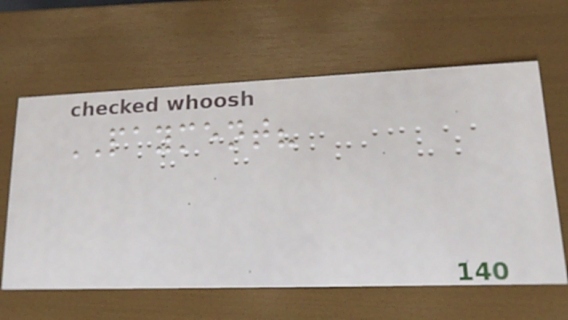PAYMENT?
